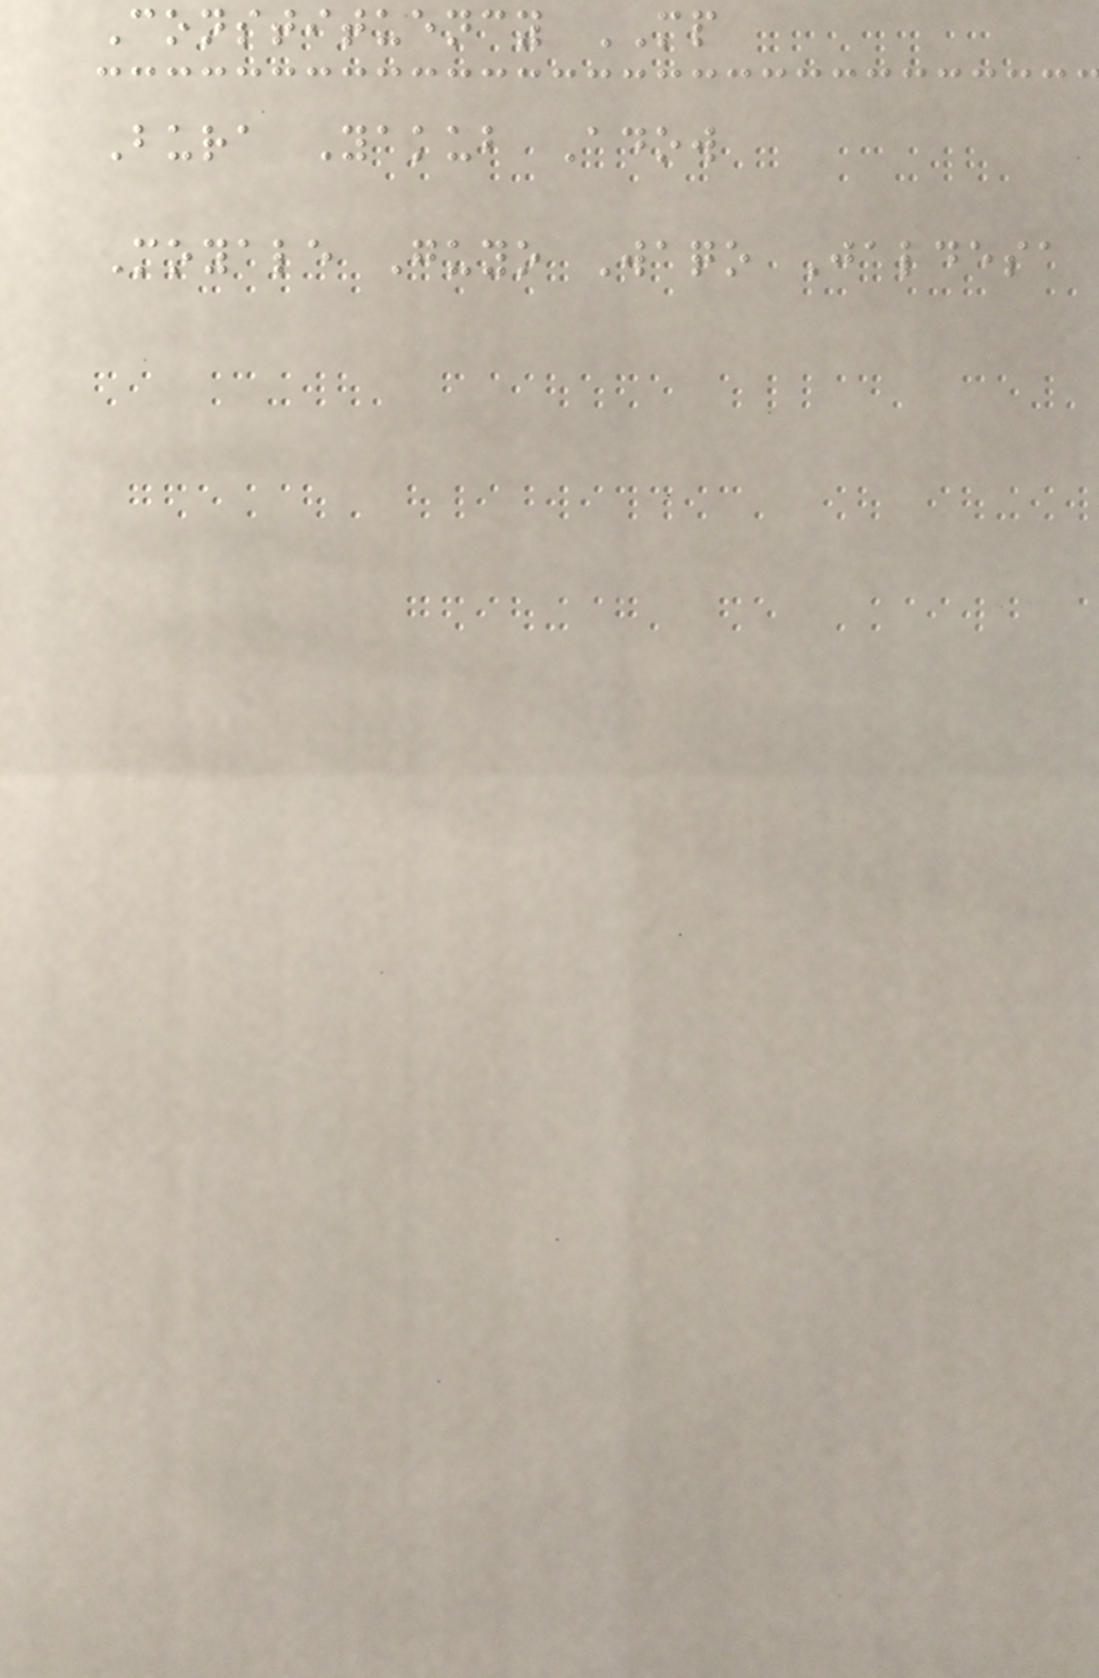Constituency MP
Bura Yakub Adow
Moyale Guyo Waqo Jaldesa
